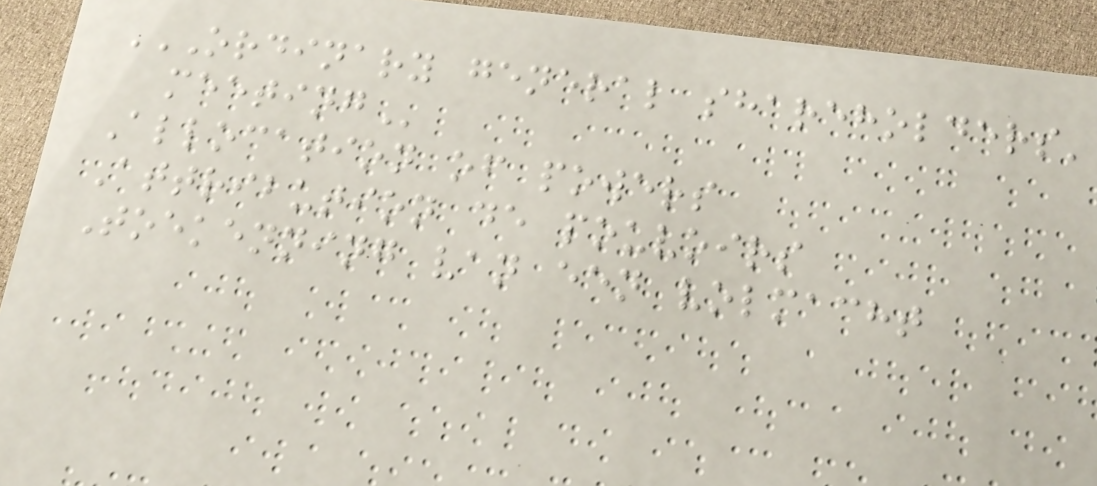ORDINARY GENERAL SHAREHOLDERS'
MEETING
Allocation of powers
Attribution de pouvoirs
Toekenning van een volmacht
